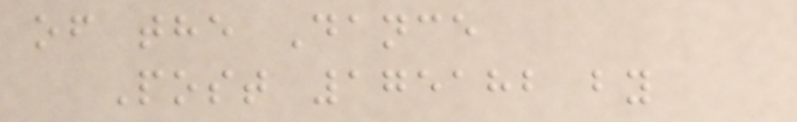of the Dance
Post 175182 by
